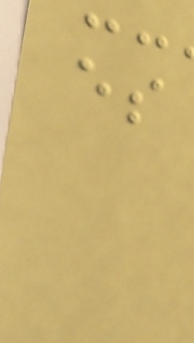es
